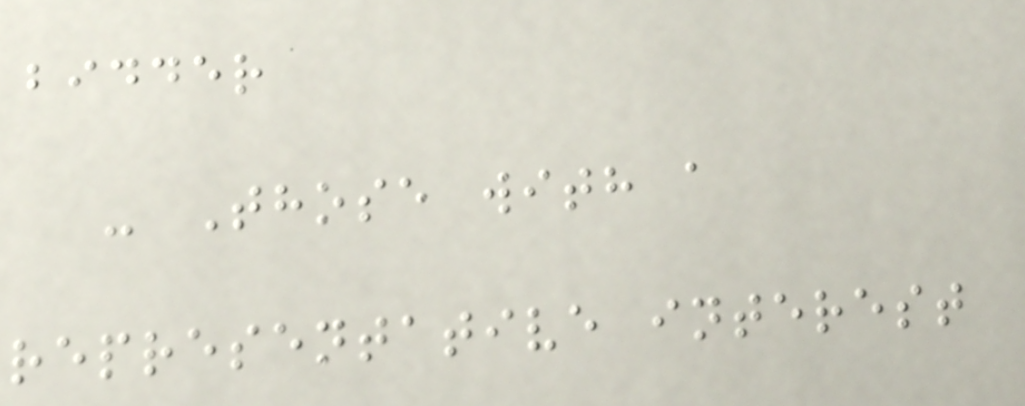bidder
- Those with a
representative interest
